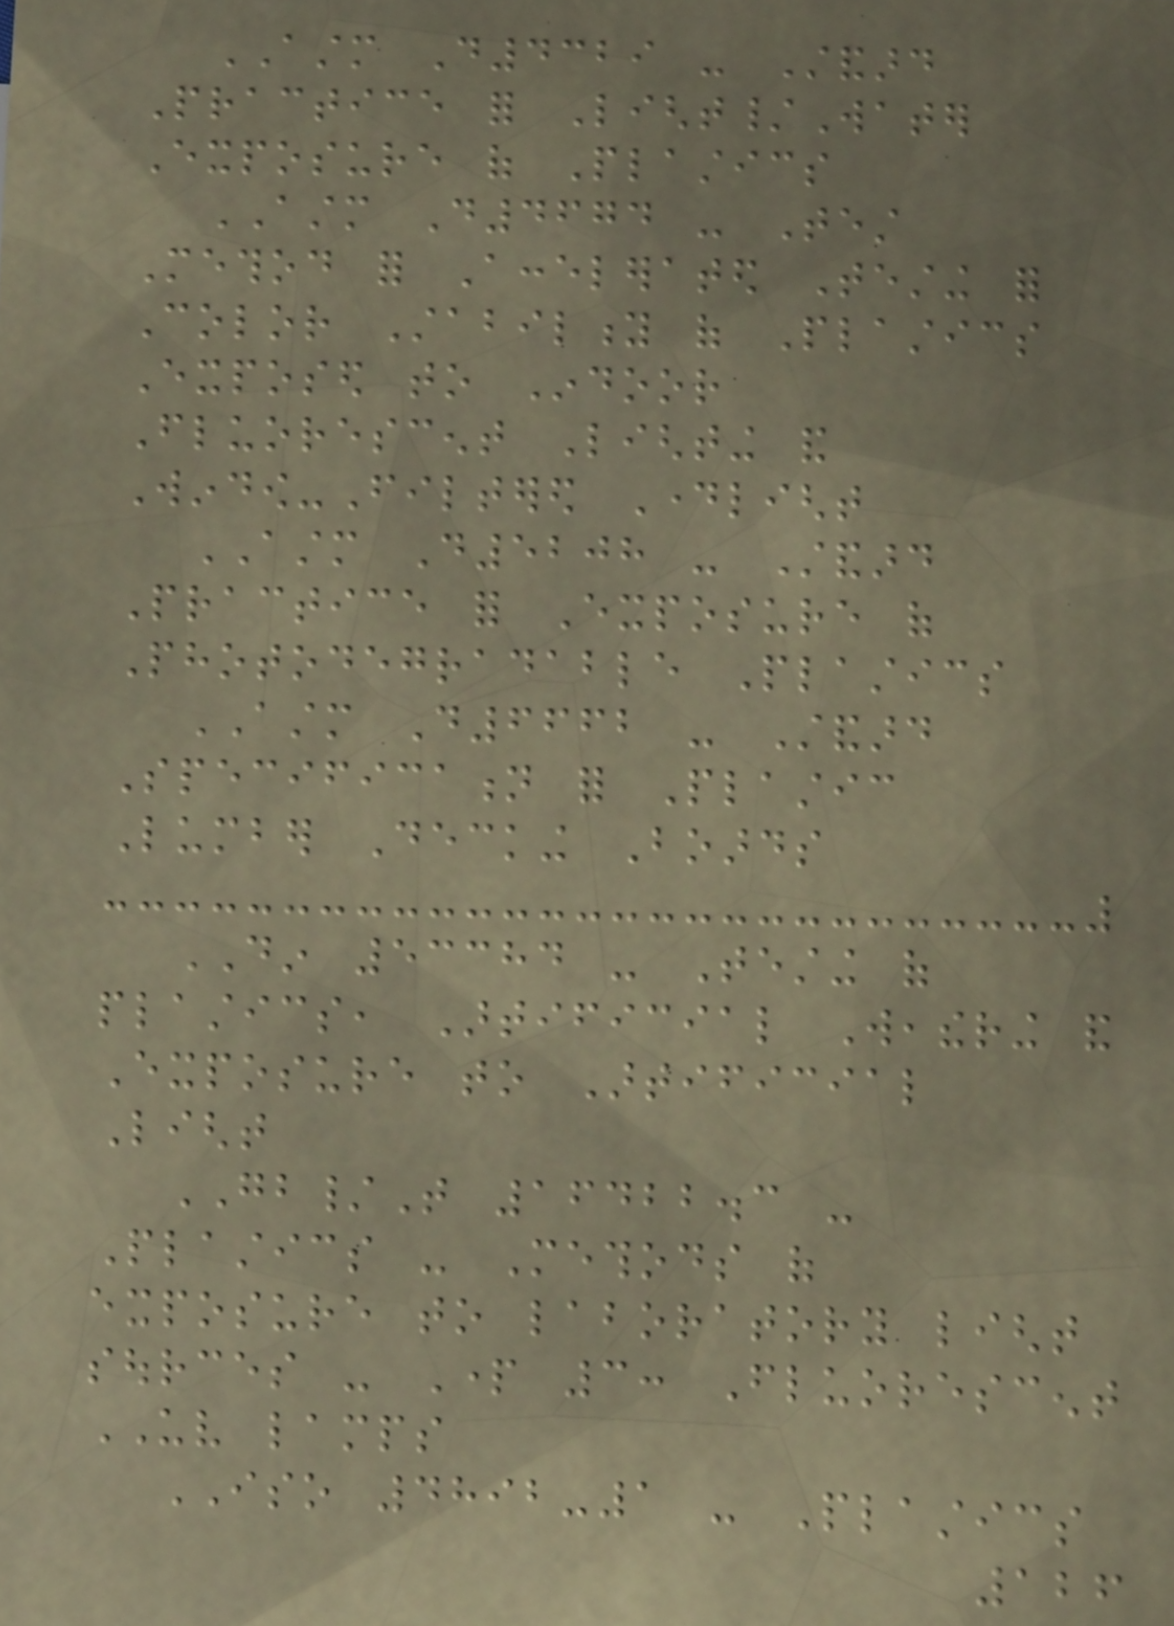ASTM D4329 - Standard
Practice for Light/Water
Exposure of Plastics
ASTM D4674 - Test
Method for Accelerated Testing for
Color Stability of Plastics
Exposed to Indoor
Fluorescent Lighting and
Window-Filtered Daylight
ASTM D5208 - Standard
Practice for Exposure of
Photodegradable Plastics
ASTM D6662 - Standard
Specification for Plastic
Lumber Decking Boards
DIN 53384 - Testing of
plastics, Artificial Weathering and
Exposure to Artificial
Light
GB/T 16422.3 -
Plastics - Methods of
exposure to laboratory light
sources - Part 3: Fluorescent
UV lamps
ISO 4892-1 - Plastics
126
